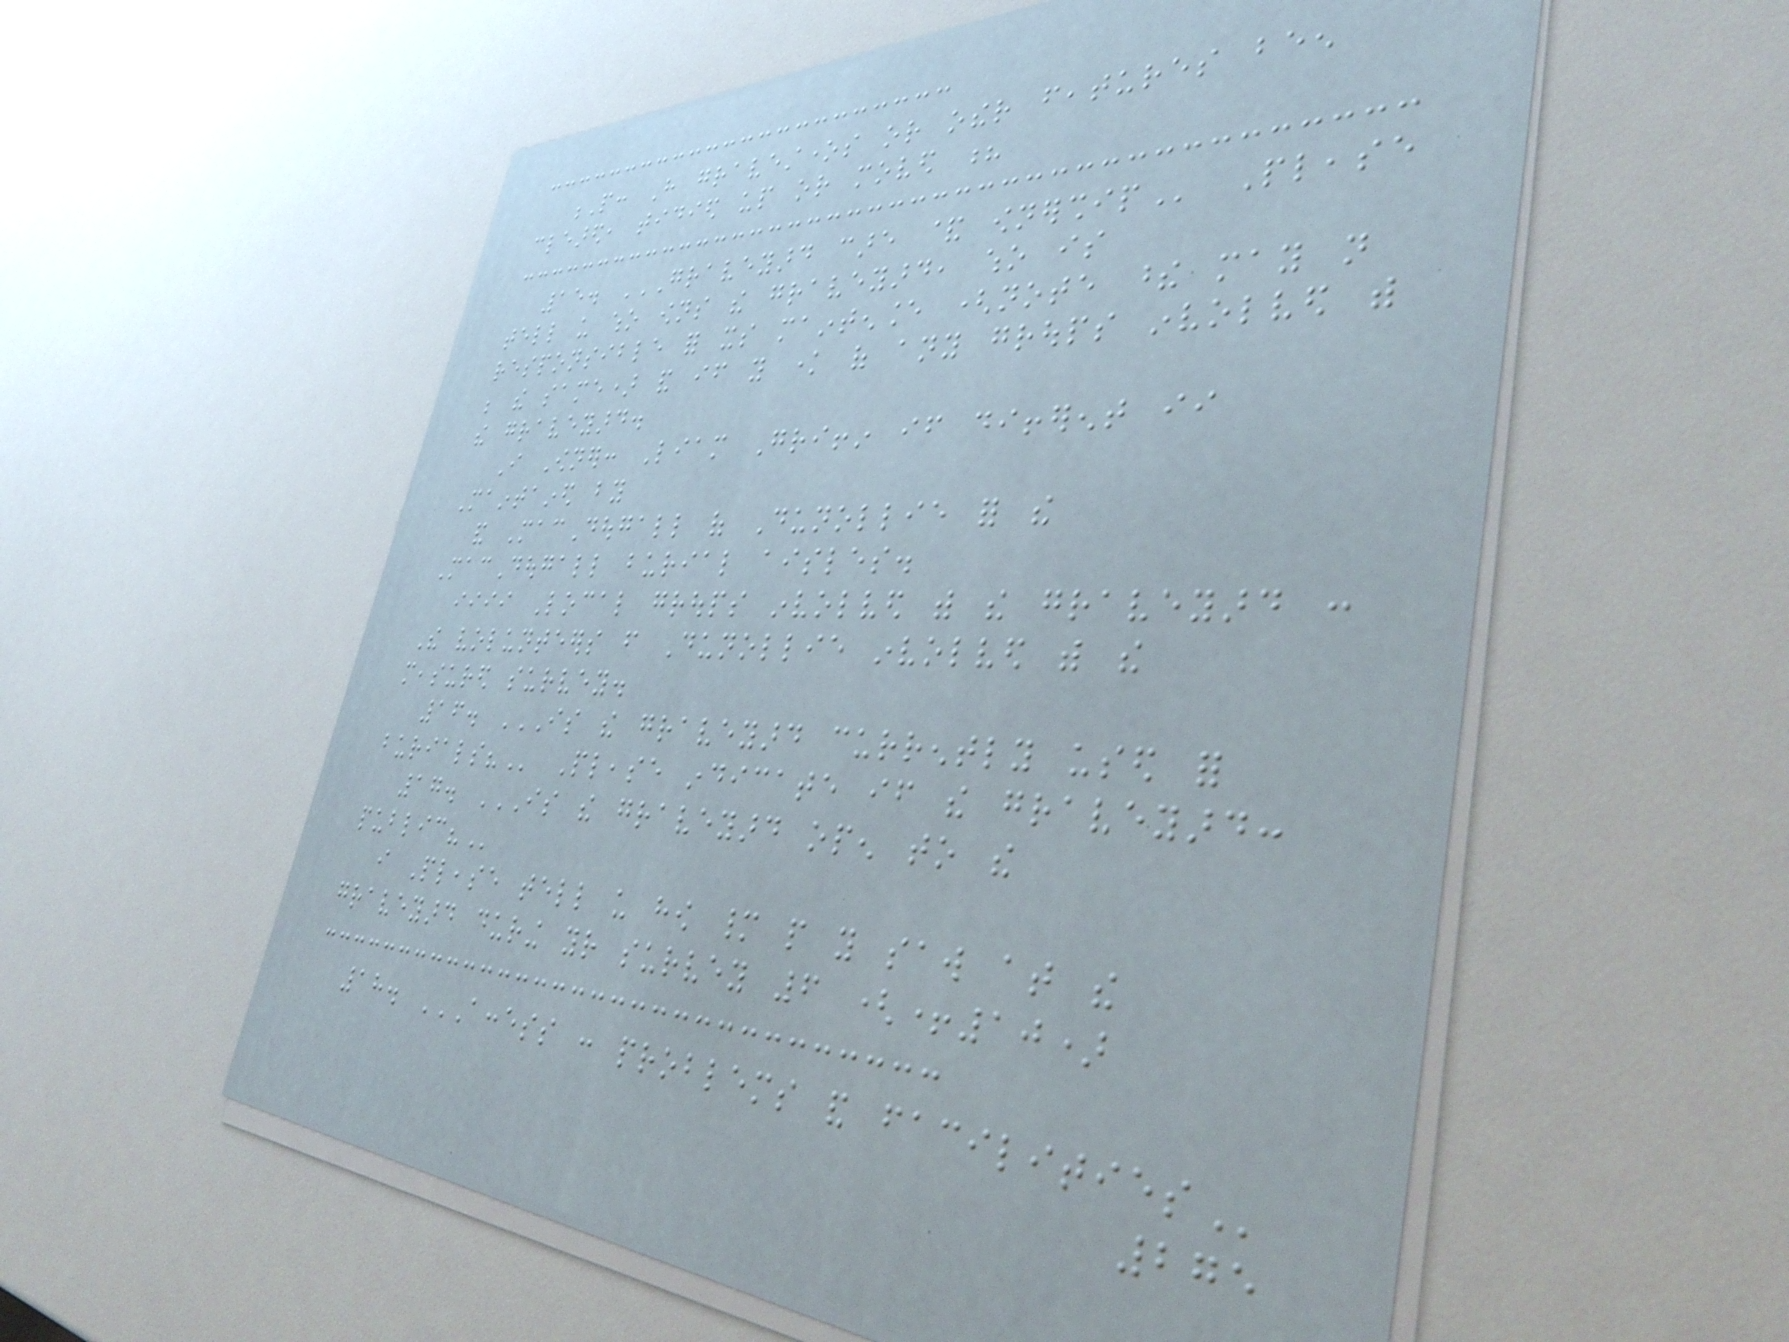P: Have gravestones or other features been
cleared, tidied up or moved ?
15. GRAVEYARD CARE & OWNERSHIP Please
tell us who owns the graveyard, who is
responsible for its maintenance (note these may not
be the same) and if you know of any groups involved with
the graveyard.
I Owner: Liam Griffin if different ii
Maintained by
and MacDougall of Dunollie for the
MacDougall burial aisles.
iiii Local groups involved with the graveyard :
The volunteers from Dunollie involved with the
measured survey.
16. IS THE GRAVEYARD CURRENTLY USED FOR
BURIALS? Please indicate if the graveyard:
17. IS THE GRAVEYARD OPEN TO THE
PUBLIC?
i Please tell us how many people you saw at the
graveyard during your survey 6 (+10)
18. ACCESS : PROBLEMS AND FACILITIES
275
